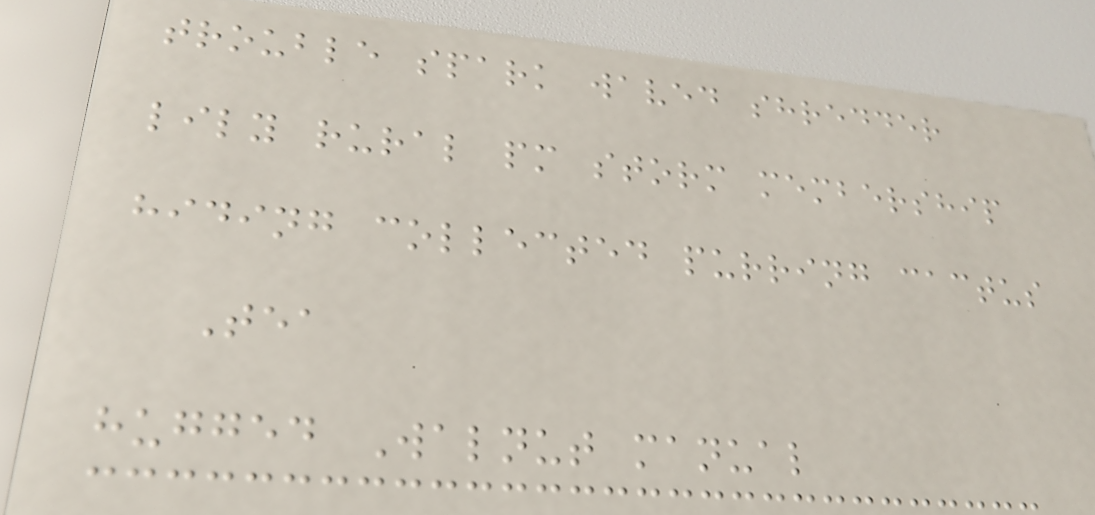trouble spark waved shredder
lily rural pm storm membership
hiding collected purring cactus
Tea
hugged Walnut manual
